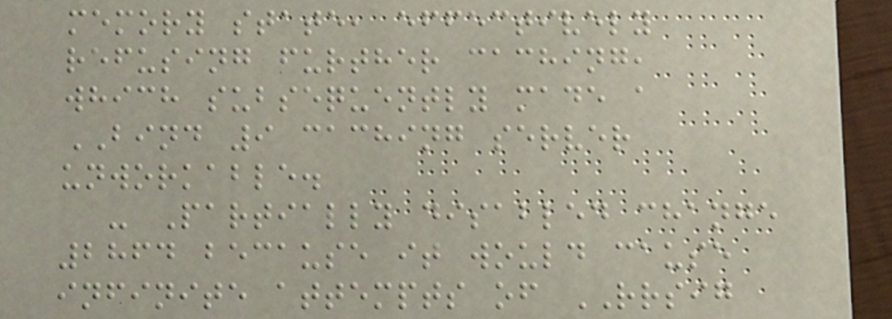memory state, effectively
refusing further caching,
which subsequently made a
BIND 9 caching server
unworkable.
- Partially disabled change
2864 because it would cause
infinite attempts of RRSIG
